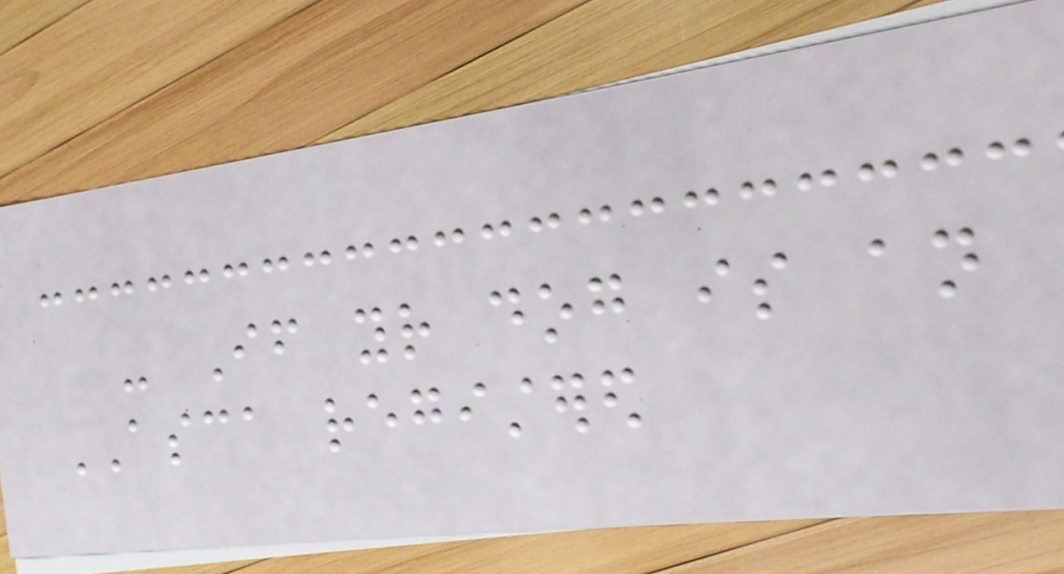- If your dog is an
ASCA registered
